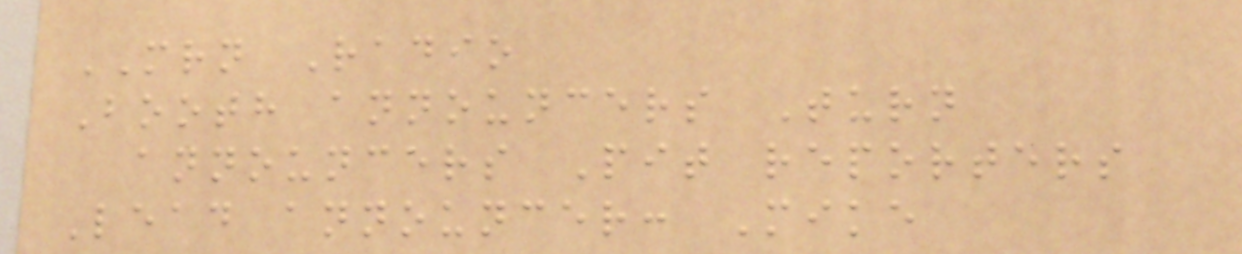MRN Radio
Booth announcers Turn
announcers Pit reporters
Lead announcer: Mike
